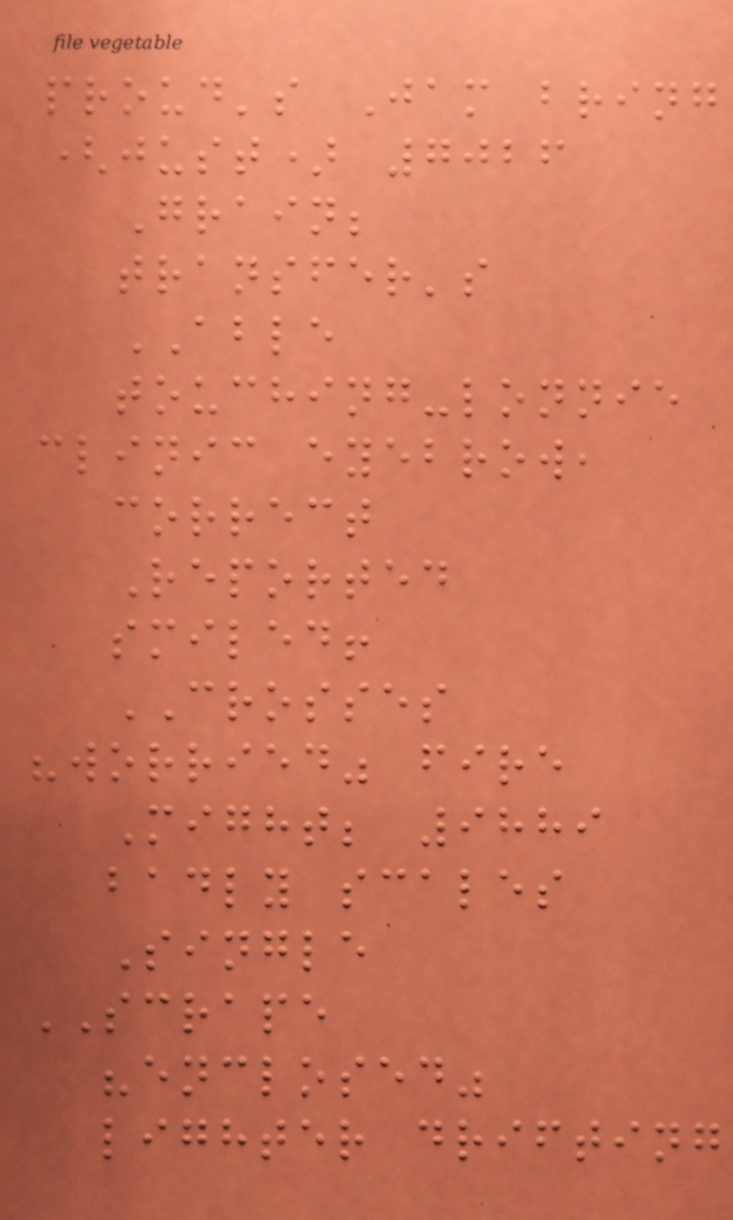proud's Jam bring
(just) 7026
Grain;
transfer's
ABLE
touching-lonnie
clinic eyebrow,
correct
Reported
smiled!
CROSSES
"worried" fire
Might; 9889
badly scales
Single
SCRAPE
"enclosed"
lighter drifting
